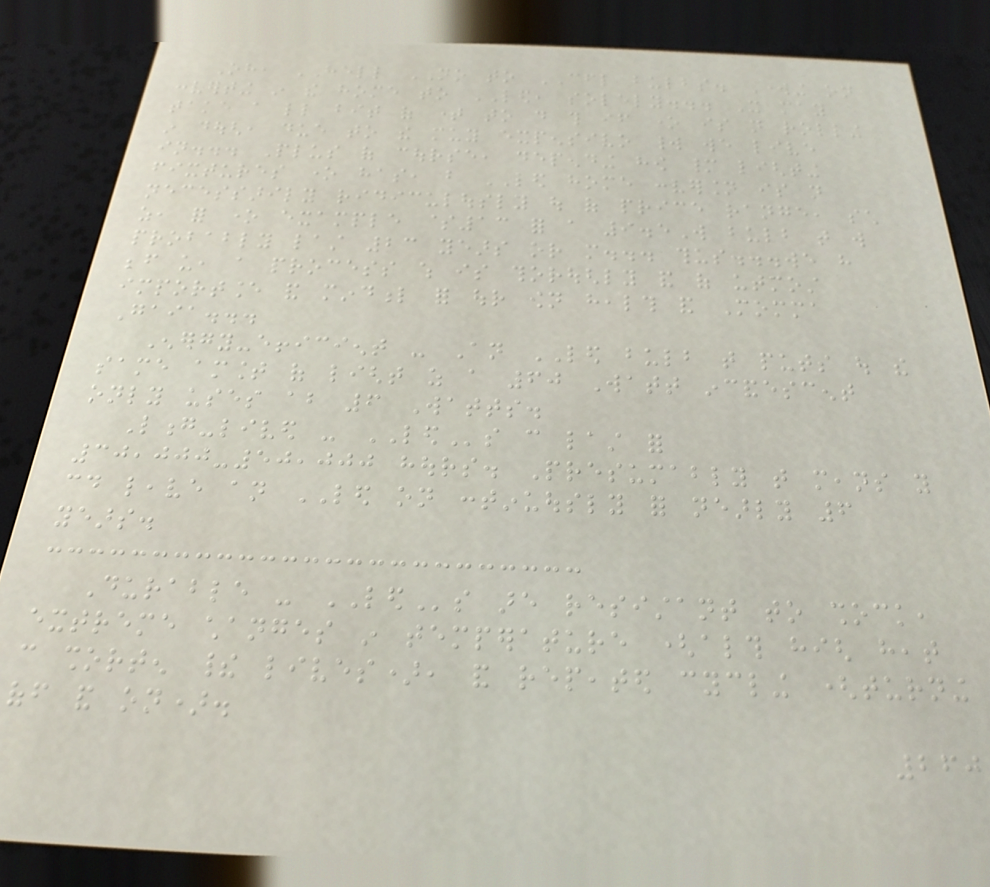Oh, HELL NO to CFL bulbs. Working on
converting in the home to LED, solely... It may
take a little bit of time to do this if one is not rolling
in dough, due to the muy expensivo world we live
in... Plus of course, depending how many lighting
fixtures one has, but LED home conversion is not
necessarily ridiculously out of price range, such
as, for one example $13 for a 9.5W bulb that will
probably last 23 years or more... thus...we have
before us, a process which is thoroughly and of utmost
importance and mindful for our own health and Momma
Gaia...
Energy-efficient - An LED bulb that puts out the
same amount of light as a 60 Watt incandescent
only uses about 6 Watts.
Long-lived - LEDs can last for
30,000-50,000 hours. Presumably that means you
could leave an LED on continuously for nearly 6
years.
Durable - LEDs are resistant to shock,
extreme changes in temperature (although high heat
can shorten their lives), and repeated cycling (turning
off and on).
260
